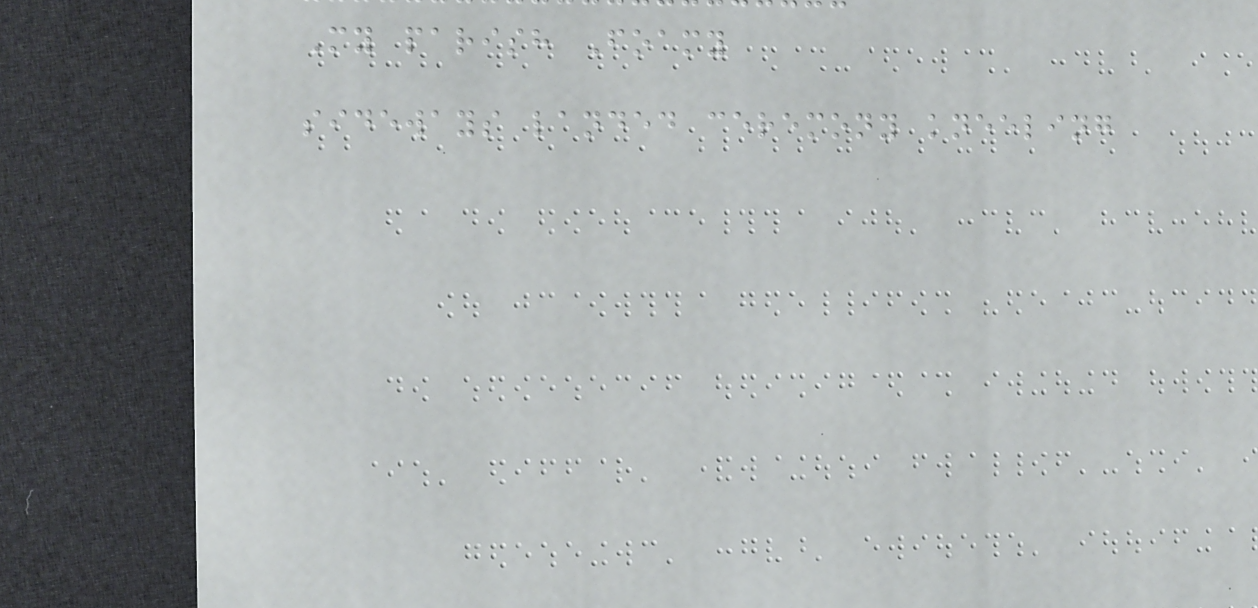My parish Foamy
sideways landed ceremony kneeling
